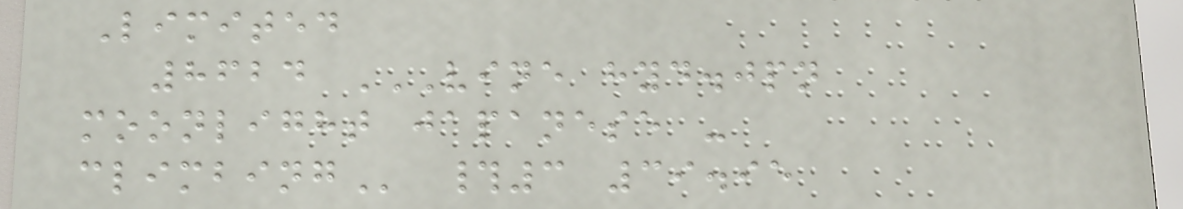Limited
8624 VINE HYD.JPN
MOONLIGHT JAPANESE -
CLIMBING #3 39.95
